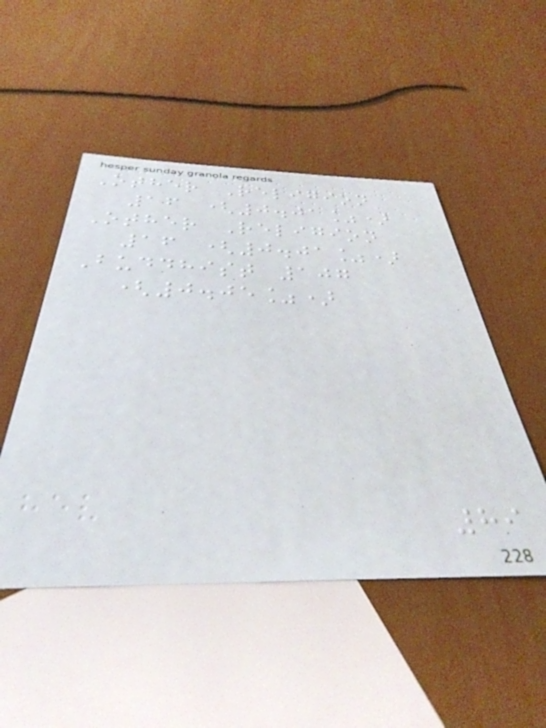Other Religion
16 (0.01%)
Other Religion
16 (0.01%)
Buddhist 107
(0.05%)
89
